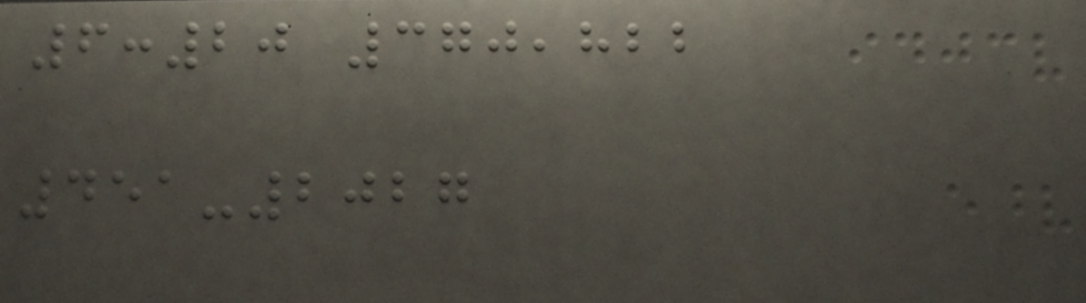6:20 370,822
451-2027
